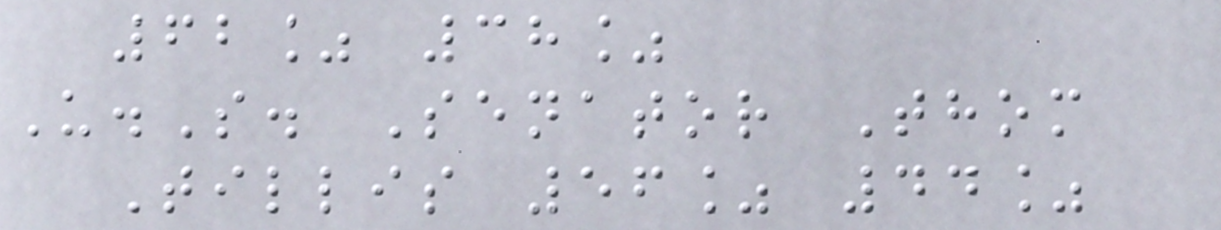62% 38%
U.S. Senator Thom
Tillis 56% 44%
